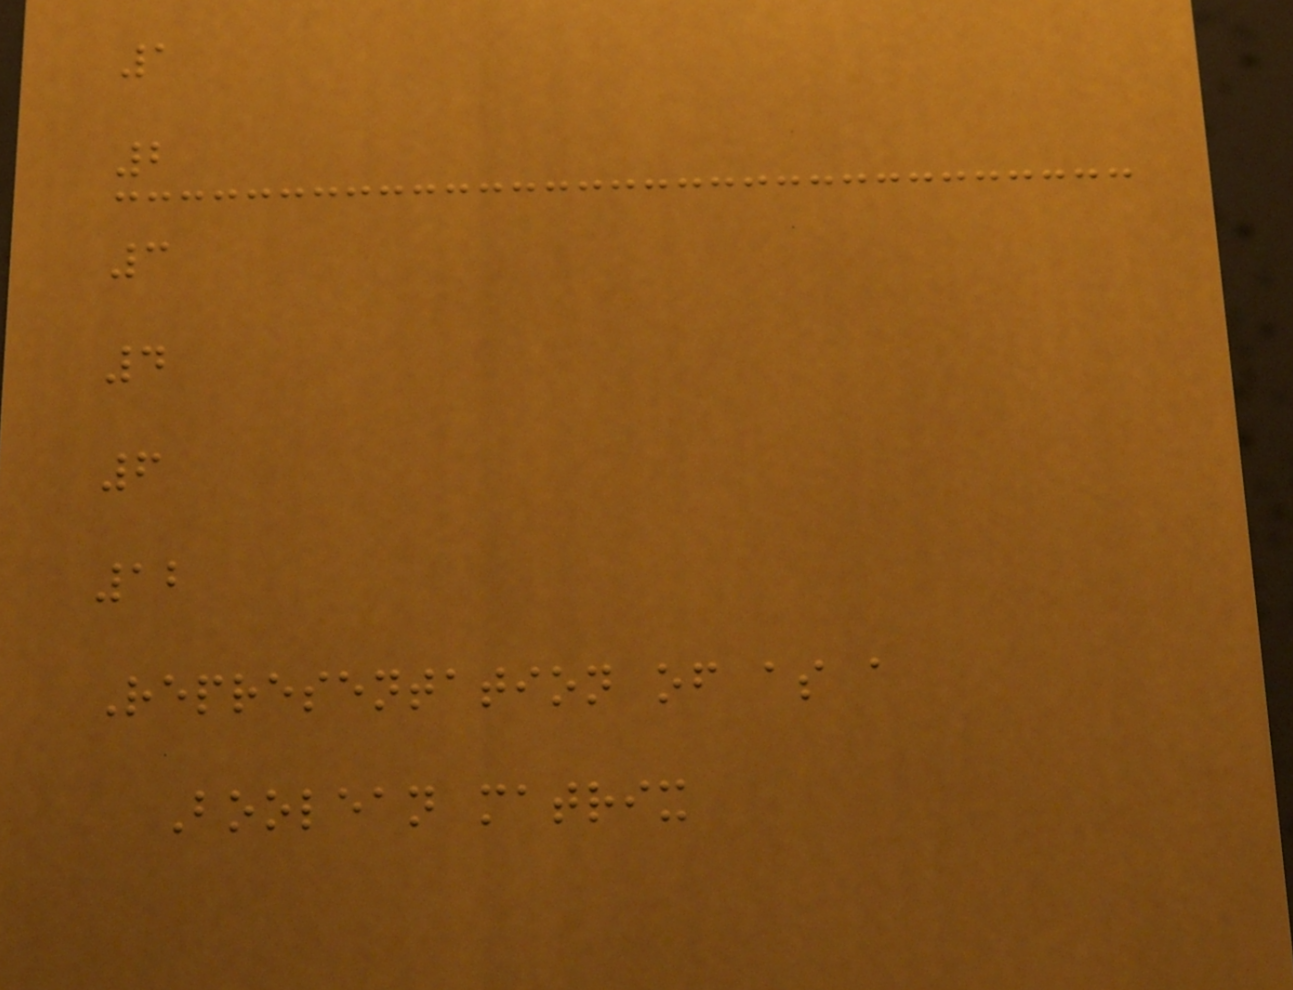1
2
3
4
6
12
Representation of as a
Boolean matrix
